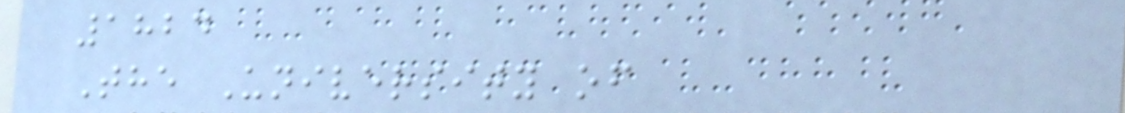1824
The University of
